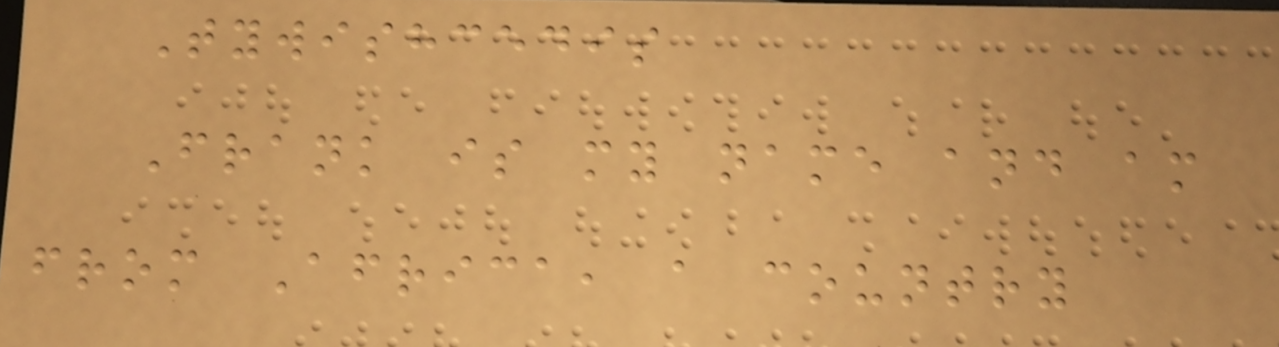Tywishcedis
Frank is my name and am
from Africa, a country
